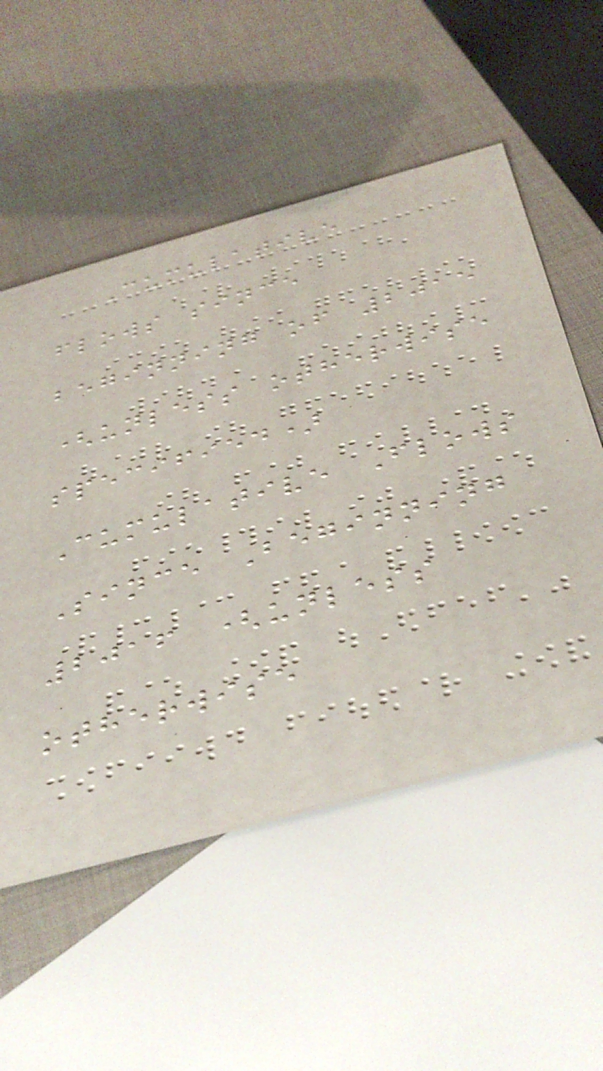Cumulative
flows since
beginning of 2015
(unless otherwise
specified)
Cumulative Flows
Since Beginning
2016 (unless
otherwise
